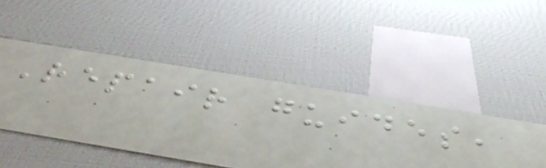Repair guides,
